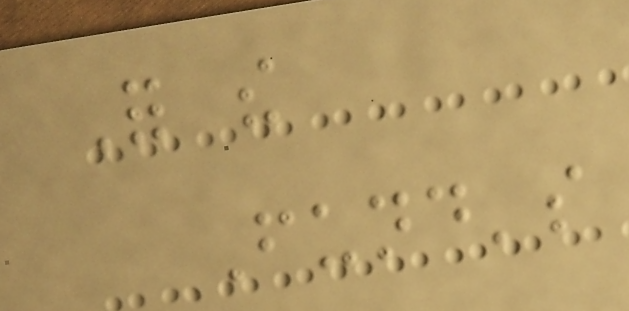For the
Fund's
